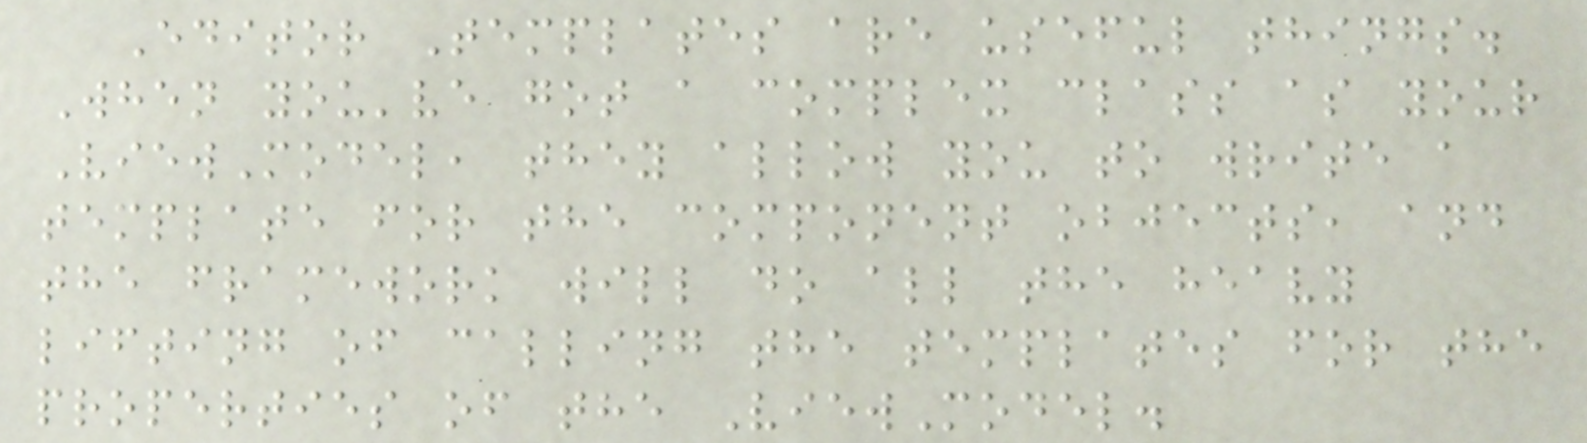Editor Templates are useful things.
When you've got a complex class as your
ViewModel, they allow you to write a
template for the component objects, and
the framework will do all the heavy
lifting of calling the templates for the
properties of the ViewModel.
